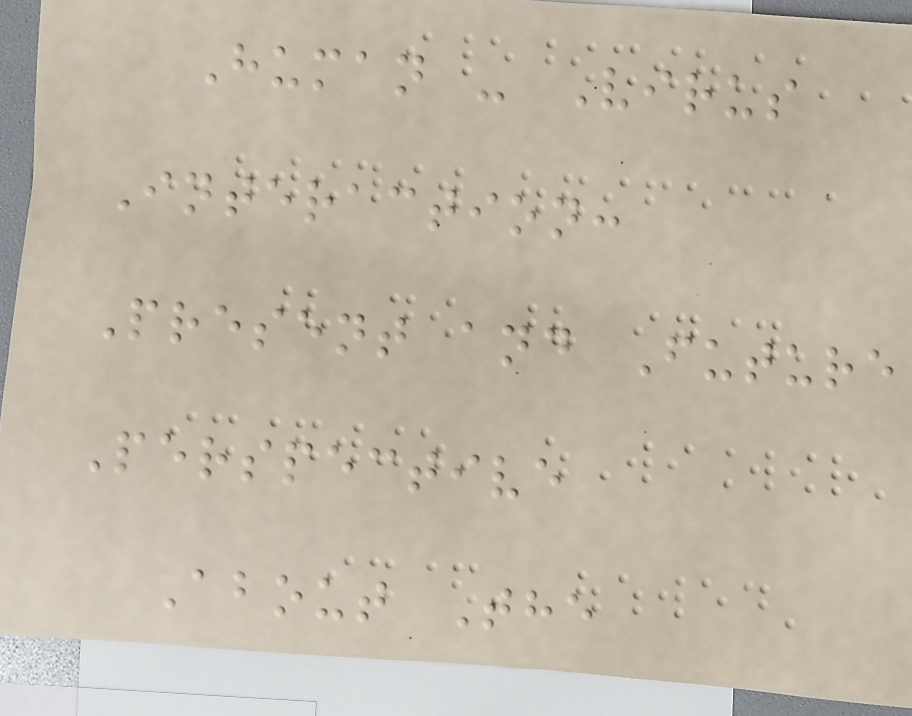Human - Virus
Interaction:
Present and Future
Perspective
About The
